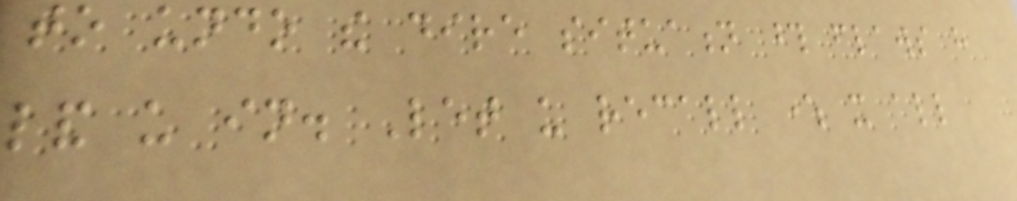to undo the dire situation those flaws have
land us in. Let us recall where it all
